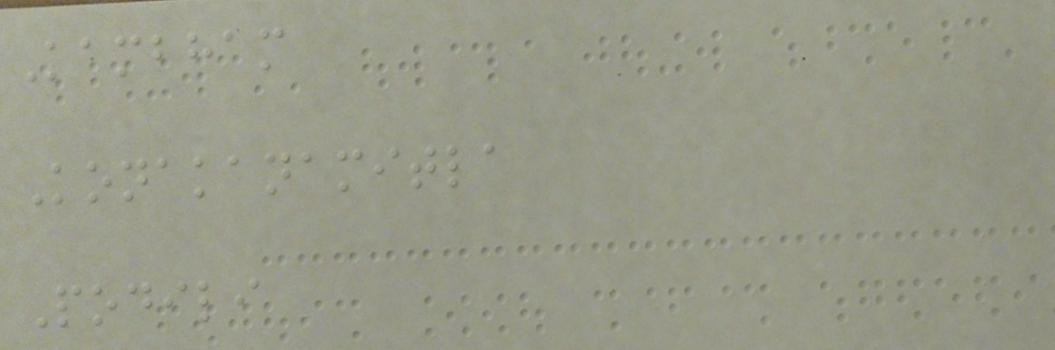Kambham
Konakanamitla
Podili
